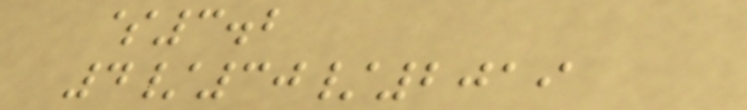$3.2
4/30/2019
